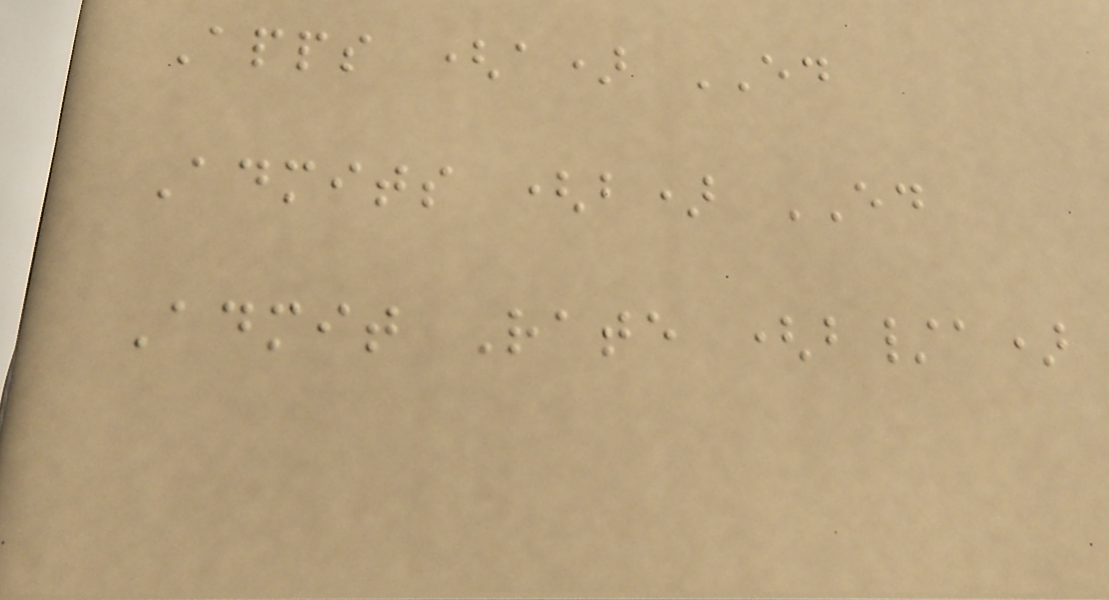Apps (a) ED
Admits (b) ED
Admit Rate (b/a)
